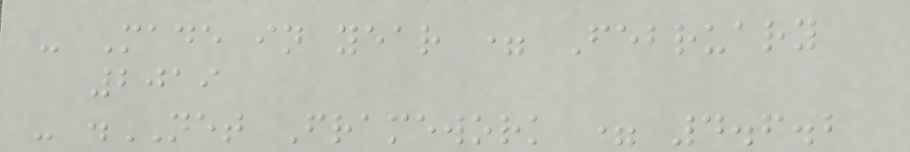- Made in year = February
2019
- .NET Framework = 4.6.2
